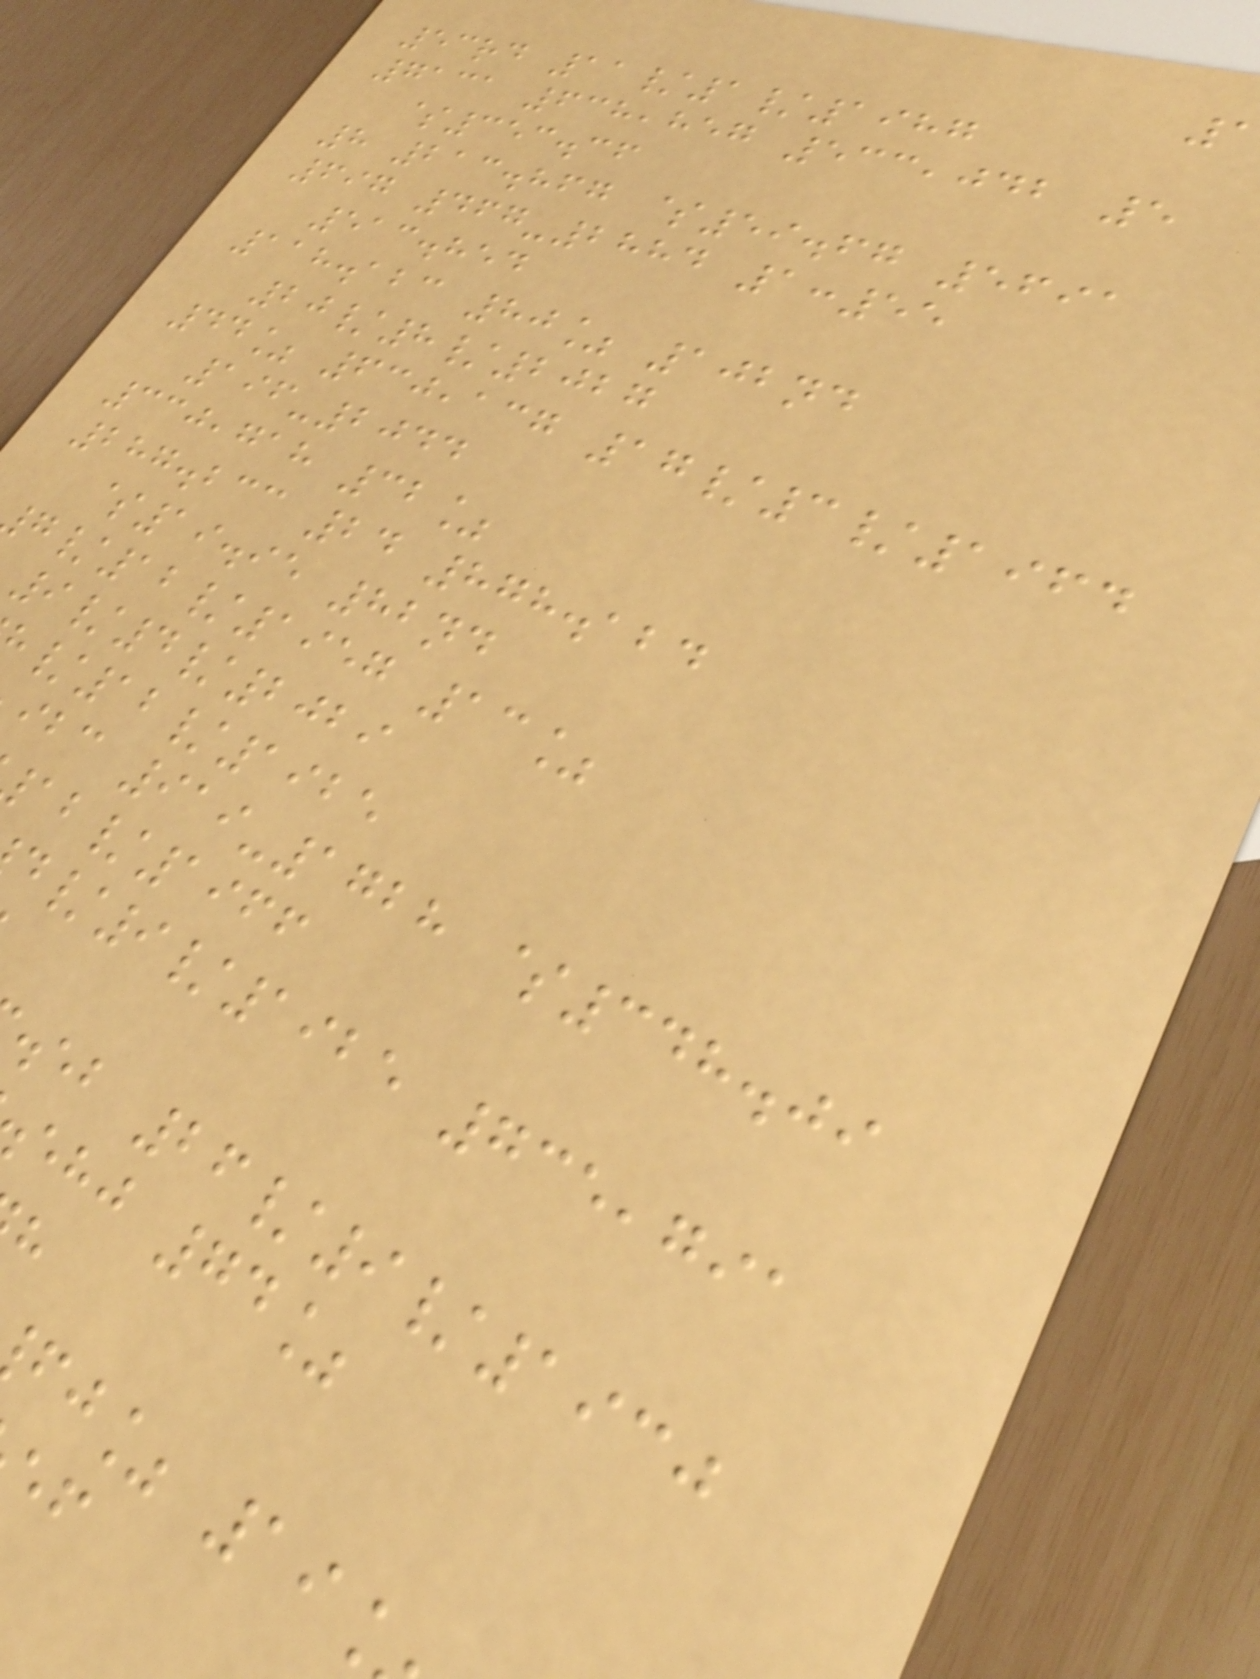53rd 11/1/1987
7131 638,857 533,042 5
$353.36
8 213.867 $59.67 5691
697 467-2884 1:55
513.854
118.123 80% 102nd
20/8/2027
44% 630,137 17/3/1964
196-2044
330,718 32%
287.233 24 878.124
$19.95 82nd
/12/1957 13%
9/4/2029
/12/1925
ibc 919-1728 $348.09
/1966
/9/1925 735,791
.eb 26/9/1930
ehj 74%
fj% 19
